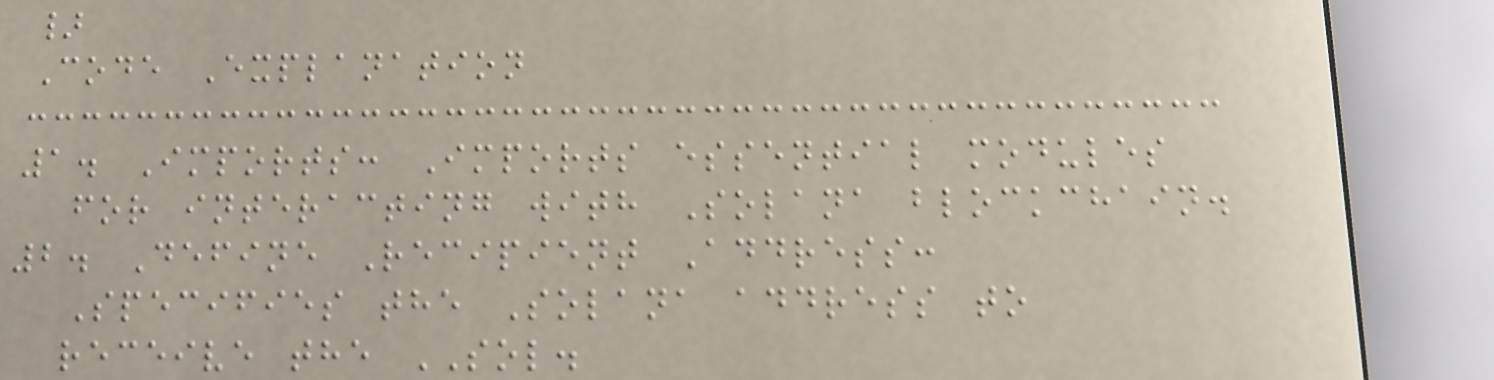}
Code Explanation
1. Imports: Imports essential modules
for interacting with Solana blockchain.
2. Define Recipient Address:
Specifies the Solana address to
receive the SOL.
